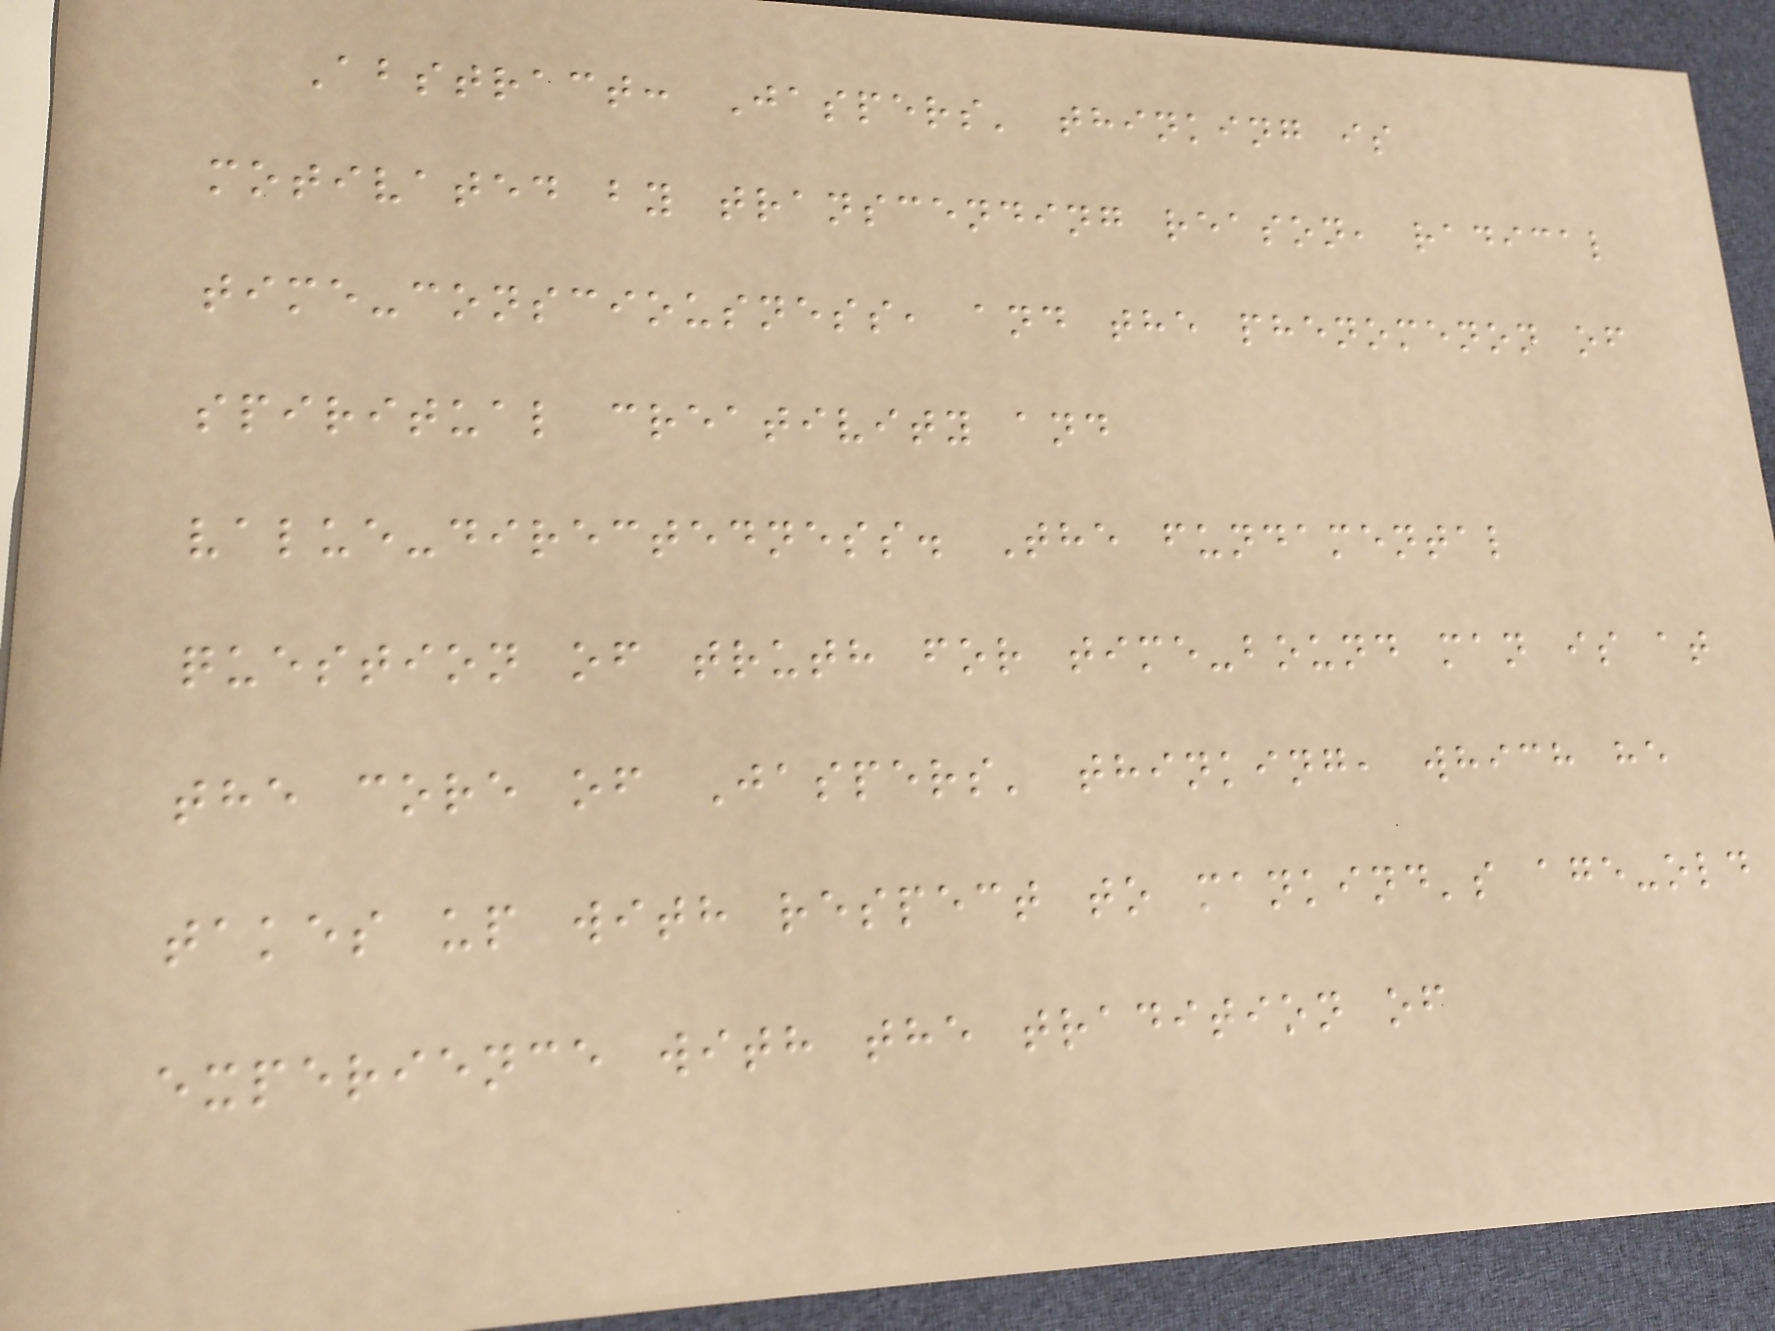Abstract: Jaspers' thinking is
motivated by transcending reason, radical
time-consciousness, and the phenomenon of
spiritual creativity and
value-directedness. The fundamental
question of truth for time-bound man is at
the core of Jaspers' thinking, which he
takes up with respect to mankind's age-old
experience with the tradition of
